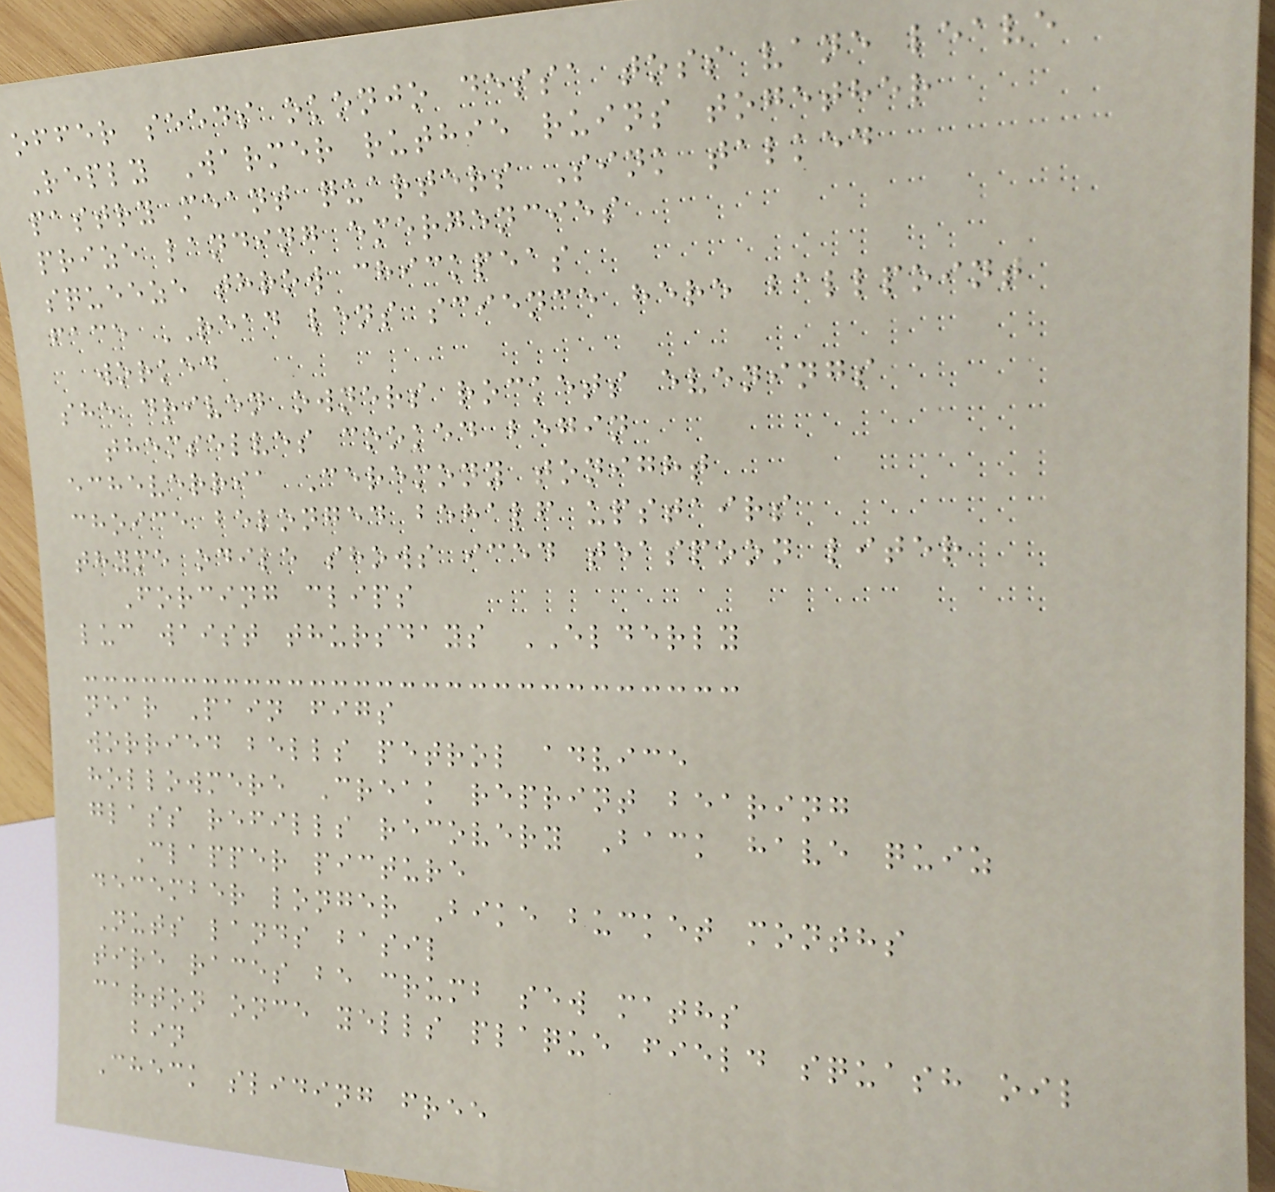offer seeds okonjo dessa toss vane leave
Reply Warmer ruthie ruins together
pastry meant quarters Sink talked
prize landing emergencies
squeeze throw chickpeas
face READ lens science here ballpoint
worked
she driven owners rockets evenings
themselves cooked begin
echeverria Ceremony tonight
choice belonged behalf upstairs
thyme odile shows iced teaspoon liter
Forcing clips
luc waist thursdays ELDERLY
near Pain figs
worried bells petrol advice
hollowmere Creak reprint bearing
glass refills recovery Back have quiz
Clapper picture
december longer Bike bucket months
Nuts lands basil
tire races be crumb sew maths
carton once yells plaque field squash oil
bin
Check sliding free
